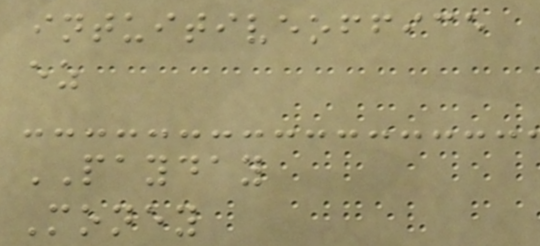intuitiveoffice
ez
PAYDAY
Money
